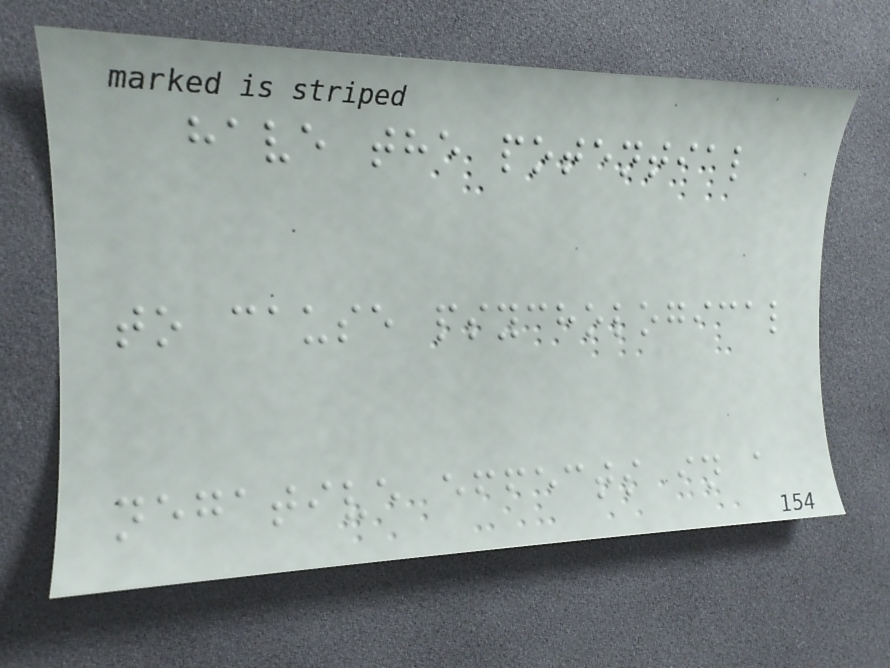have the potential
to cause psychological
negative effects in a
